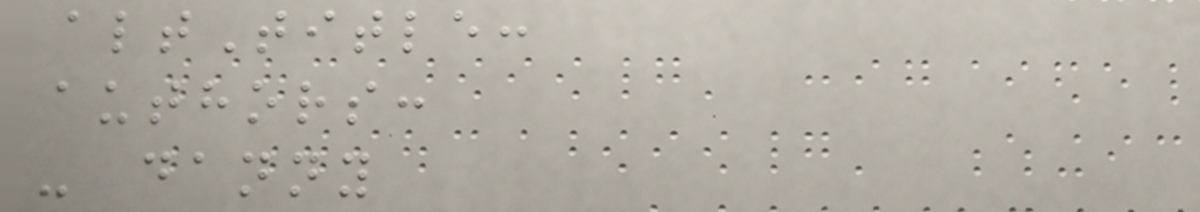altTitle:
authors:
- danny
